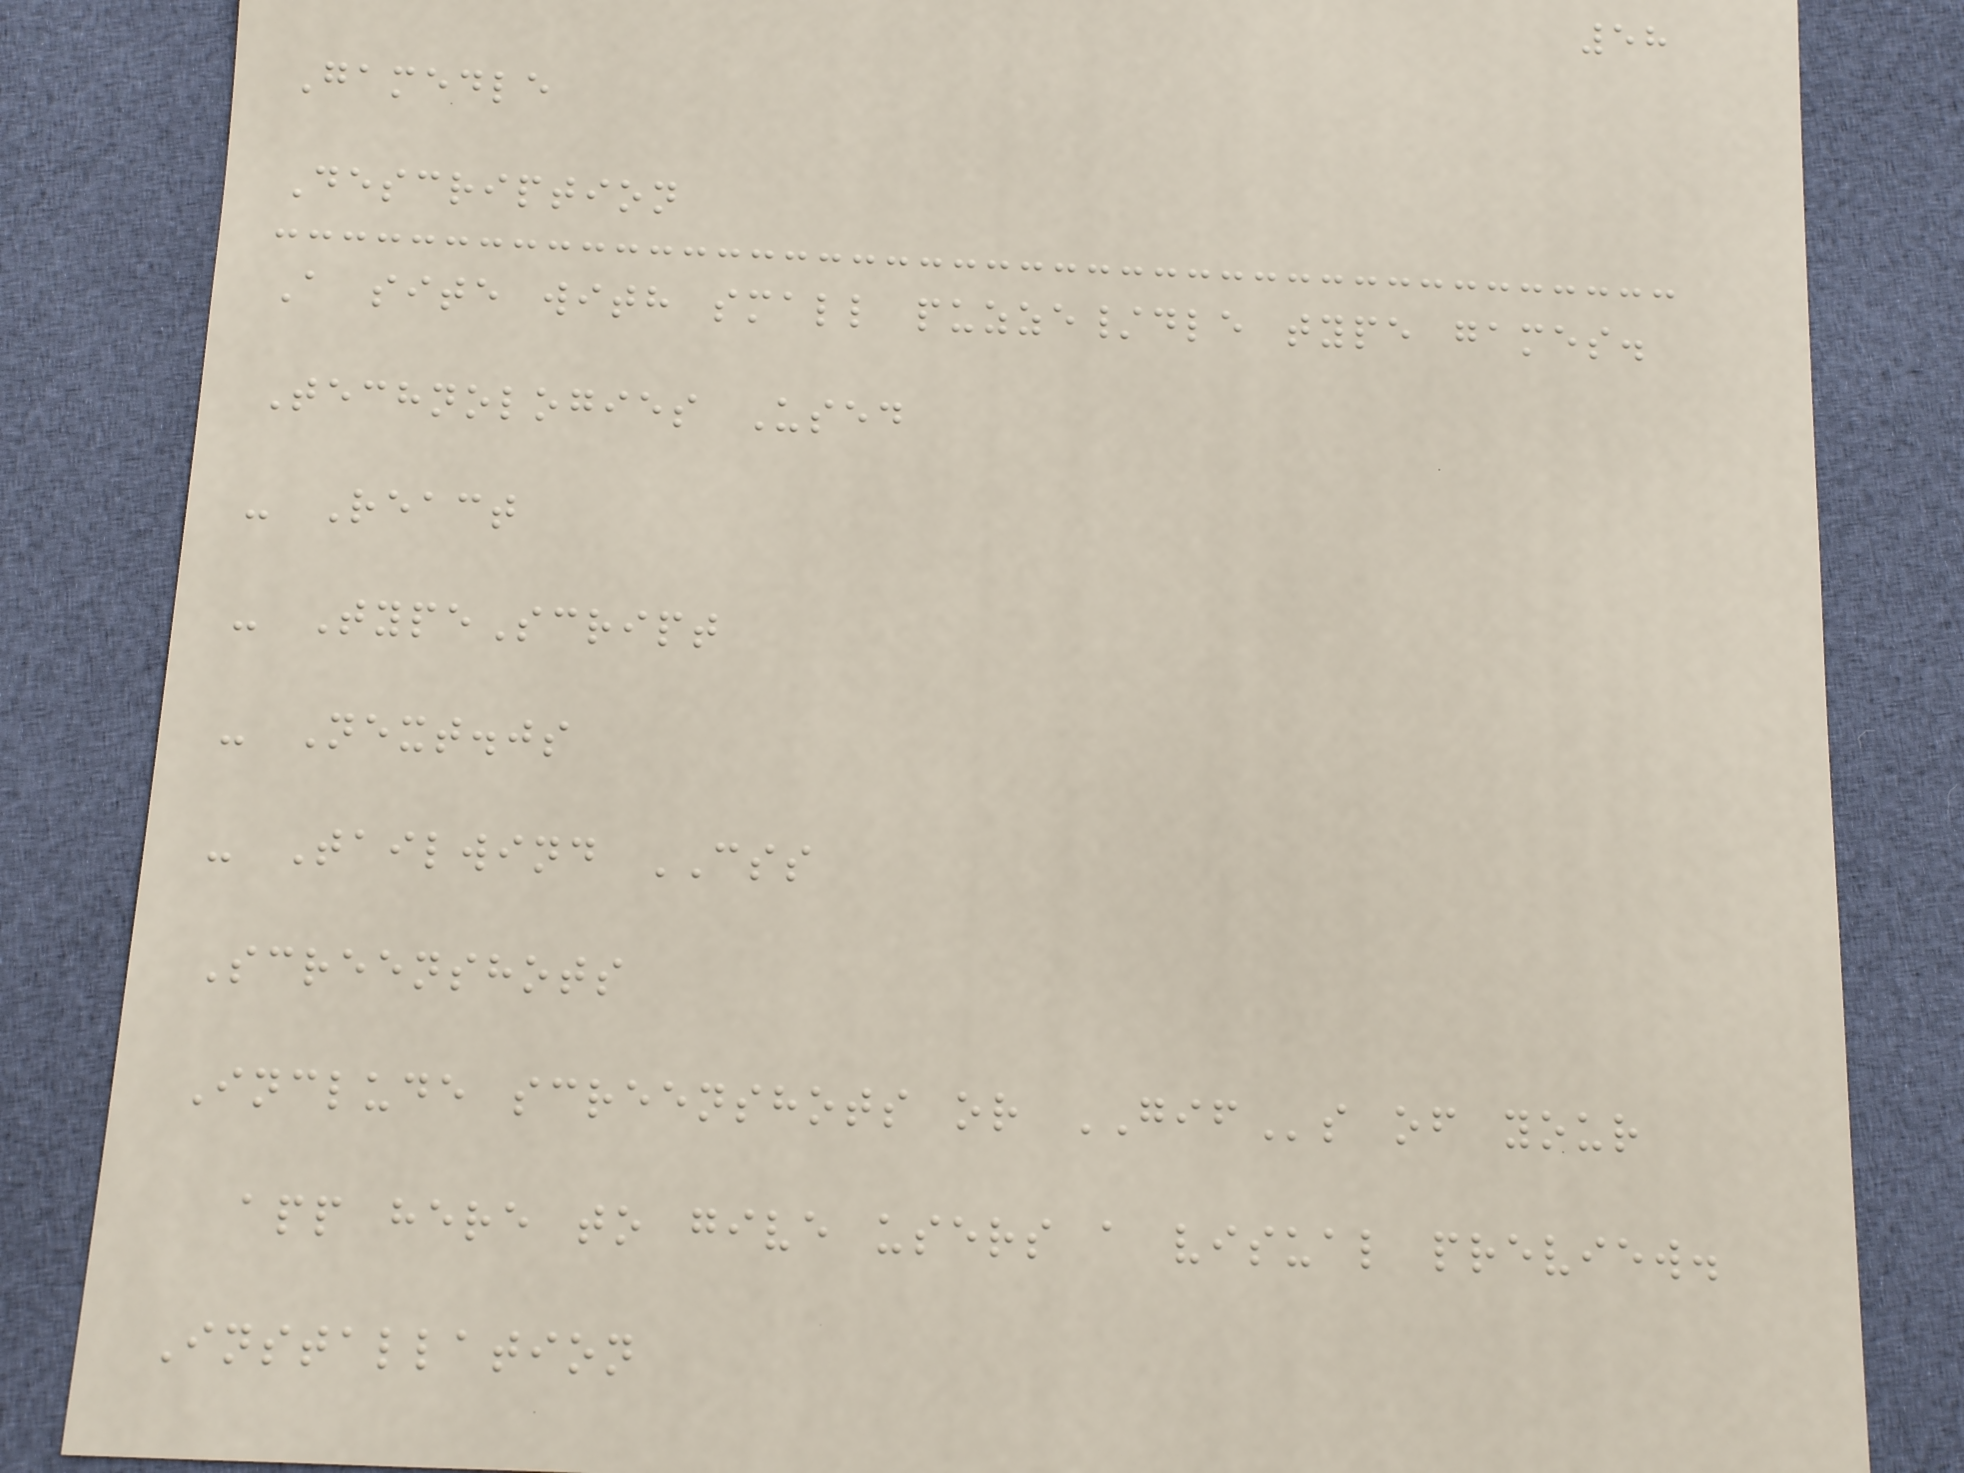58
Gamedle
Description
A site with small puzze/dle type games.
Technologies Used
- React
- TypeScript
- Next.js
- Tailwind CSS
Screenshots
Include screenshots or GIFs of your
app here to give users a visual preview.
Installation
